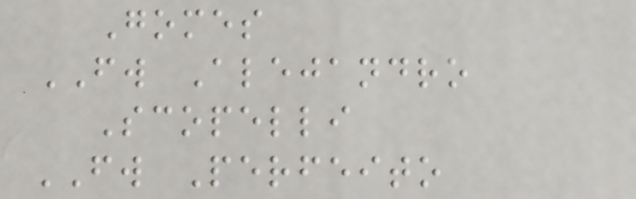Gomes
FW Alejandro
Scopelli
FW Perfeito
